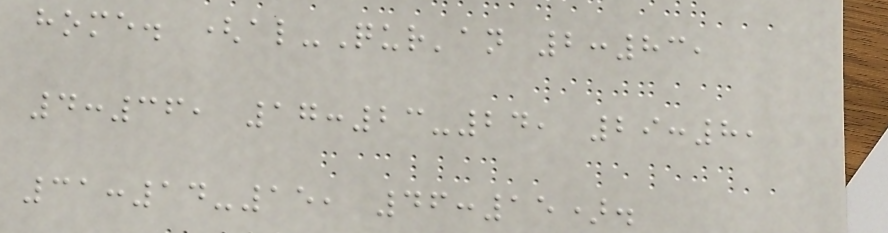home. (al-Qur'an 2:83,
4:36, 17:23-24, 29:8,
31:14-15, 46:15).
